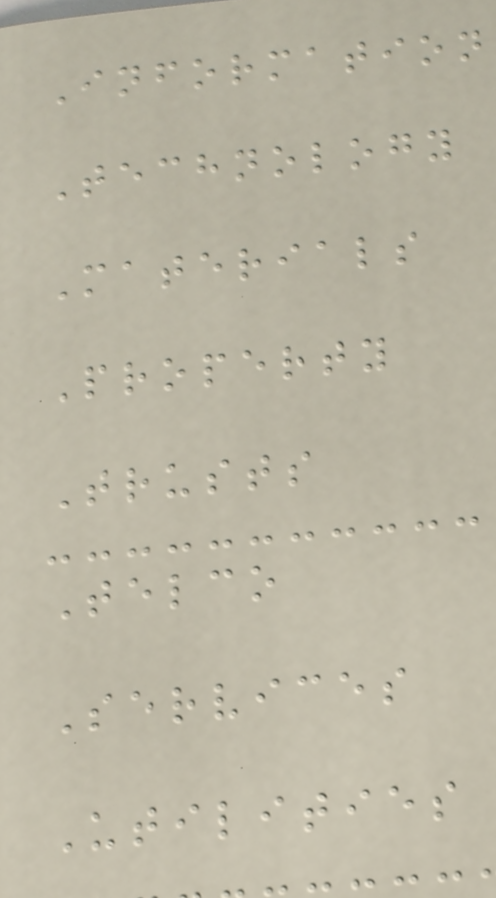Information
Technology
Materials
Property
Trusts
Telco
Services
Utilities
